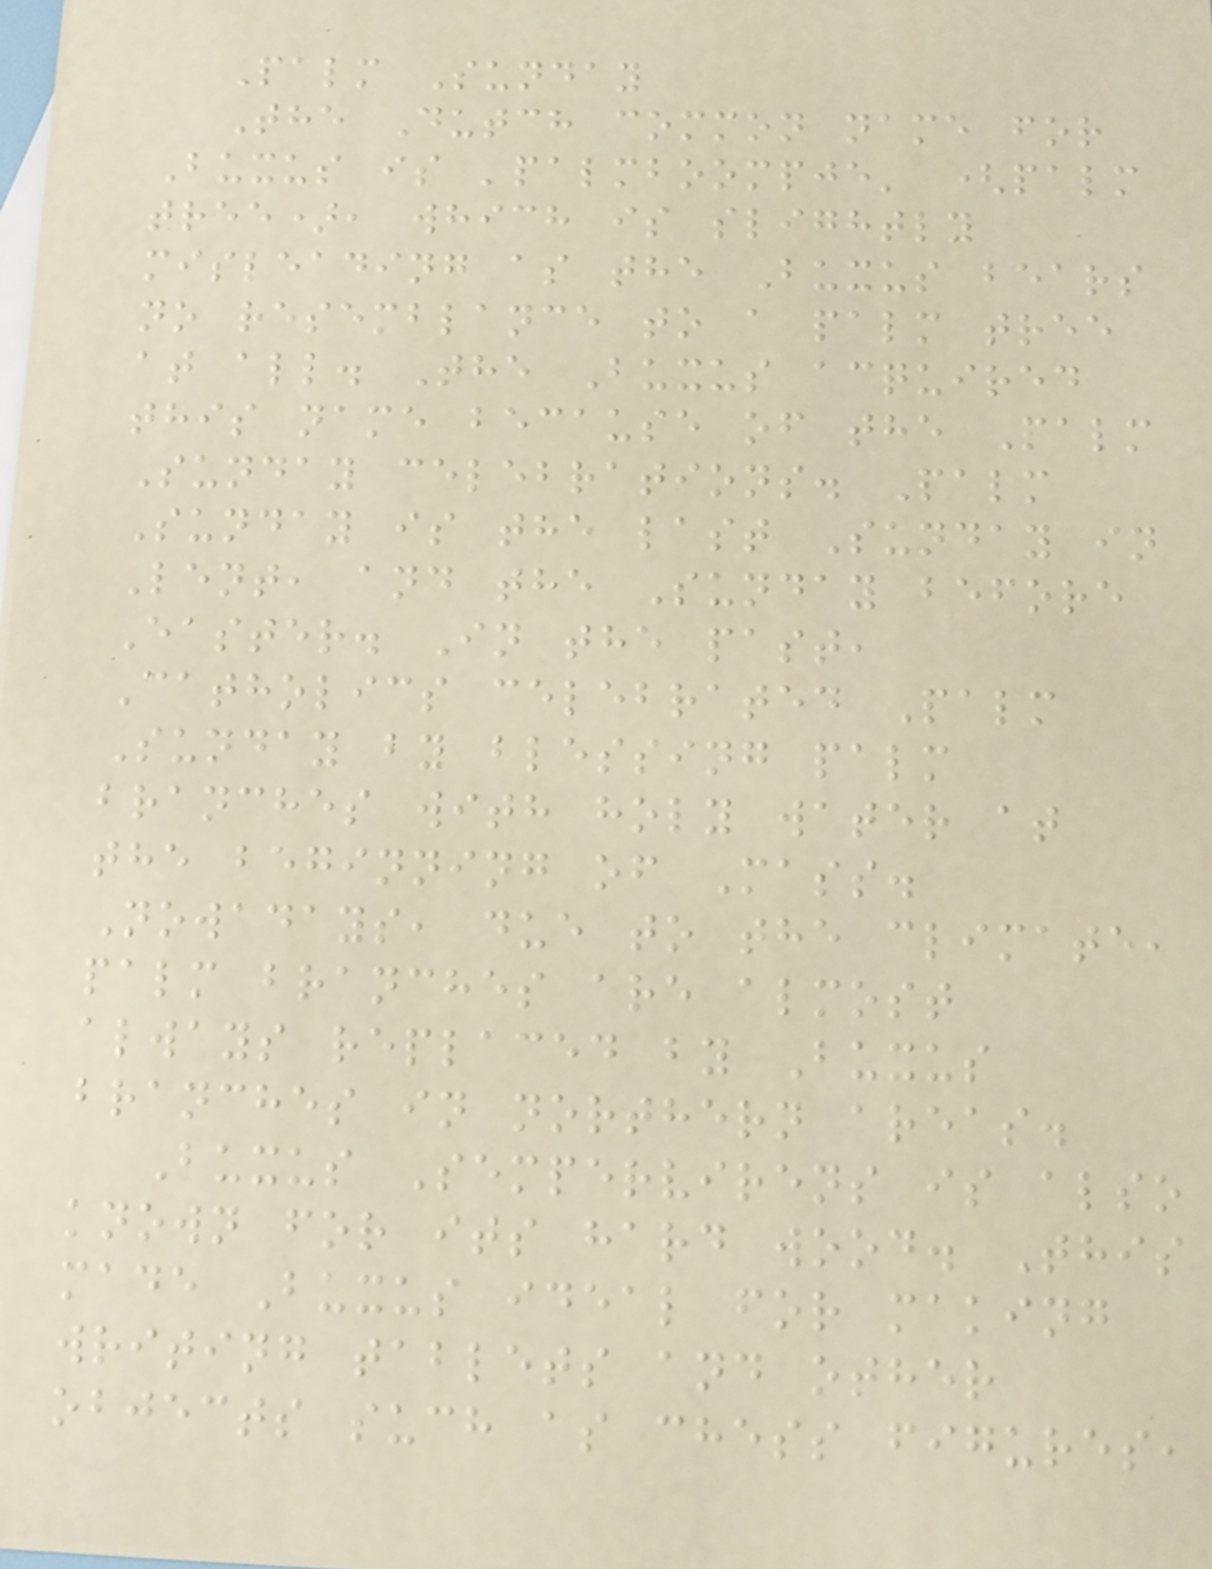Palm Sunday
The Dutch common name for
Buxus is 'palmboompje' (palm
tree), which is slightly
misleading as the Buxus bears
no resemblance to a palm tree
at all. The Buxus acquired
this name because of the Palm
Sunday celebrations. Palm
Sunday is the last Sunday in
Lent, and the Sunday before
Easter. In the past,
Catholics celebrated Palm
Sunday by blessing palm
branches with holy water at
the beginning of Mass.
Nowadays, due to the climate,
palm branches are almost
always replaced by Buxus
branches in northern areas.
Buxus Sempervirens is also
known for its hard wood. This
made Buxus ideal for making
writing tablets and other
objects such as chess figures,
